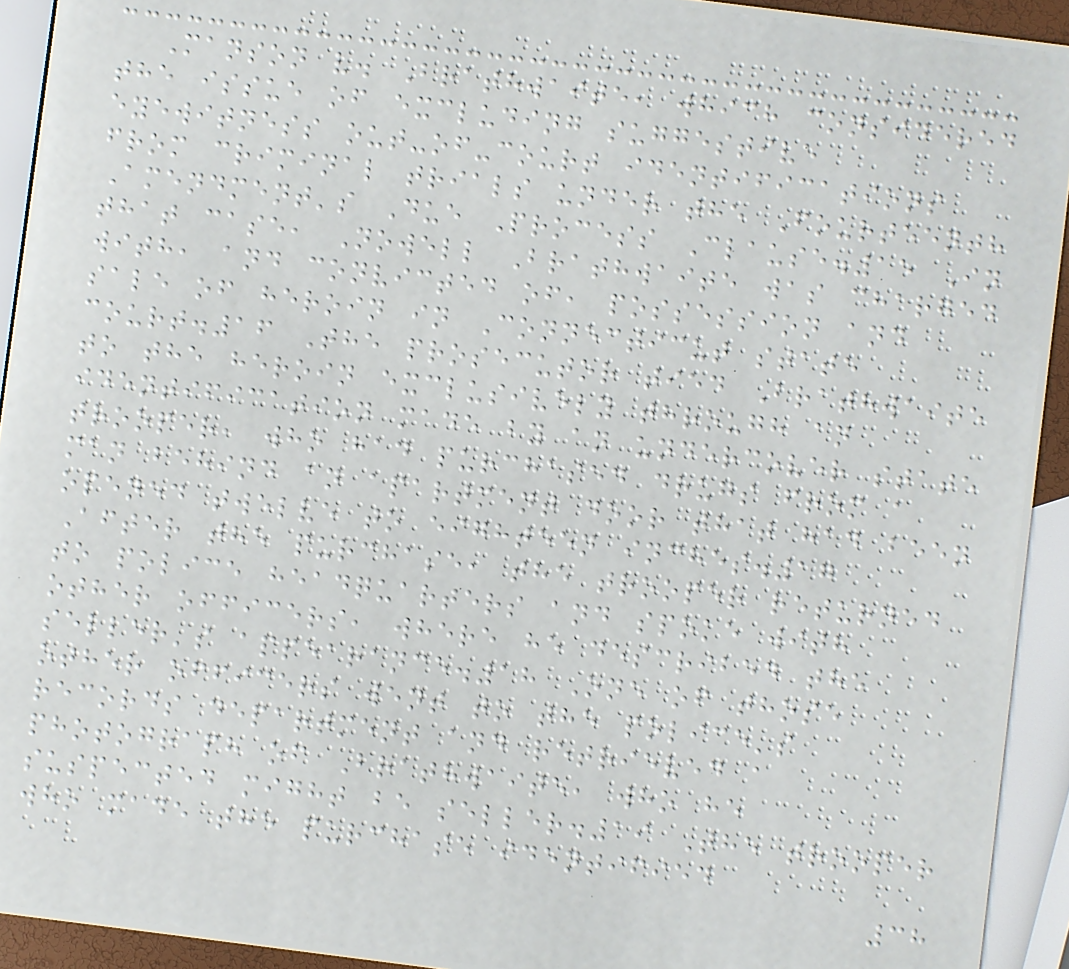Manson v. Brathwaite, which considered
the issue of excluding suggestive
eyewitness out-of-court identifications
from criminal trials under the Fourteenth
Amendment's Due Process Clause.15 In
that case, Nowell Brathwaite was charged
with, and convicted of, possession and
sale of heroin in Connecticut state
court.16 The prosecutor tied Brathwaite
to the heroin exclusively through an
identification made by an undercover state
trooper, who had purchased drugs from a
man behind an apartment door that had been
opened twelve to eighteen inches.17
After the purchase, the trooper returned
to police headquarters and spoke with
other officers, where he described the
seller's appearance.18 One of those
other officers went to the police's
records department and retrieved a
photograph of Brathwaite, who he
suspected might be seller.19 The trooper
who made the purchase identified
38
